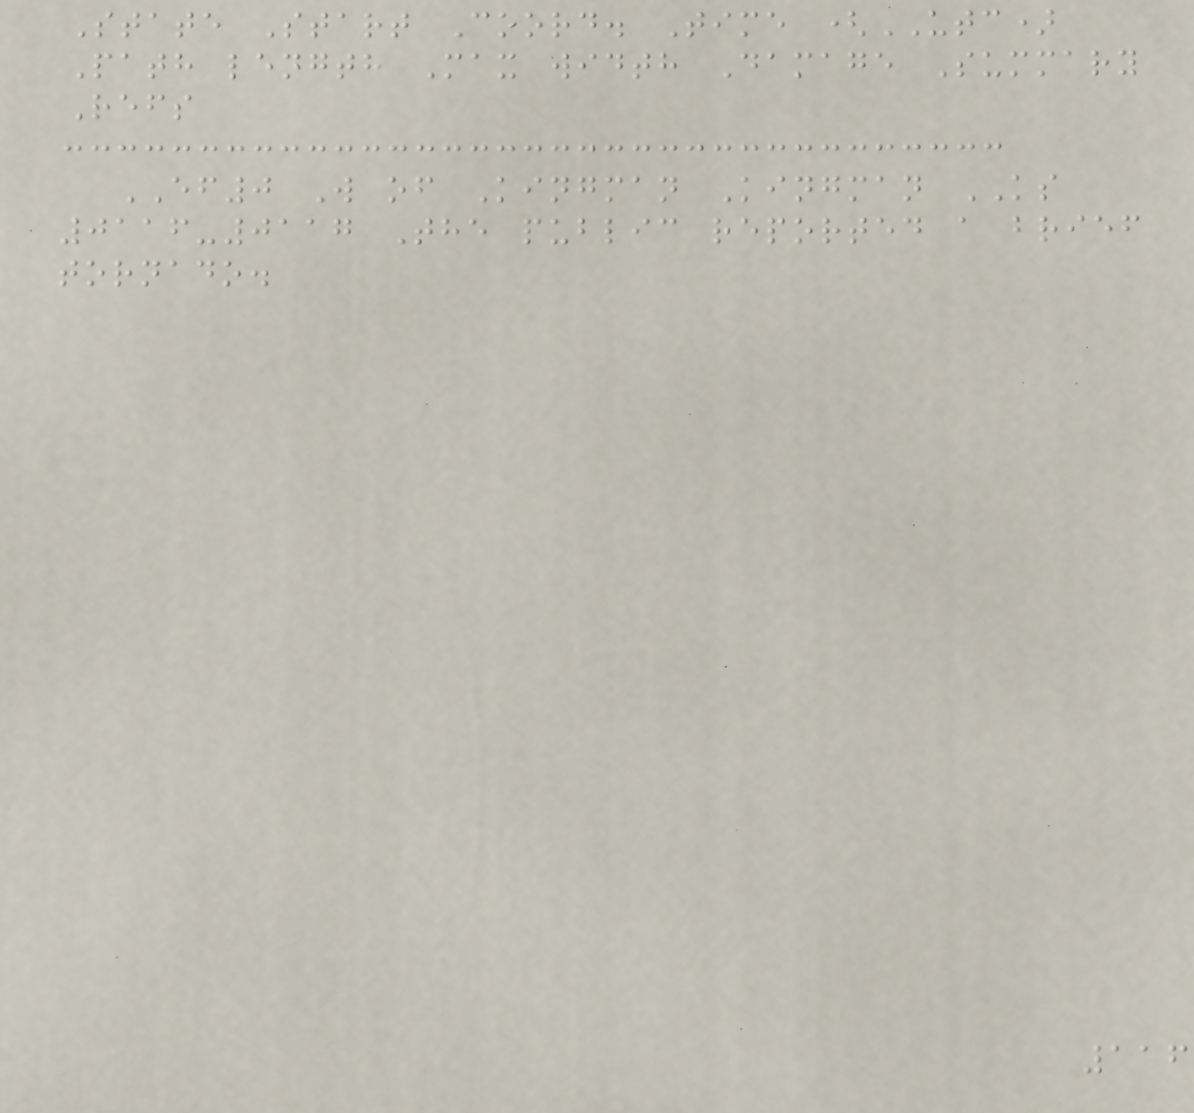State Start Coord. Time (UTC)
Path length Max width Damage Summary
Refs
EF0 W of Kingman Kingman KS
0116-0117 The public reported a brief
tornado.
116
